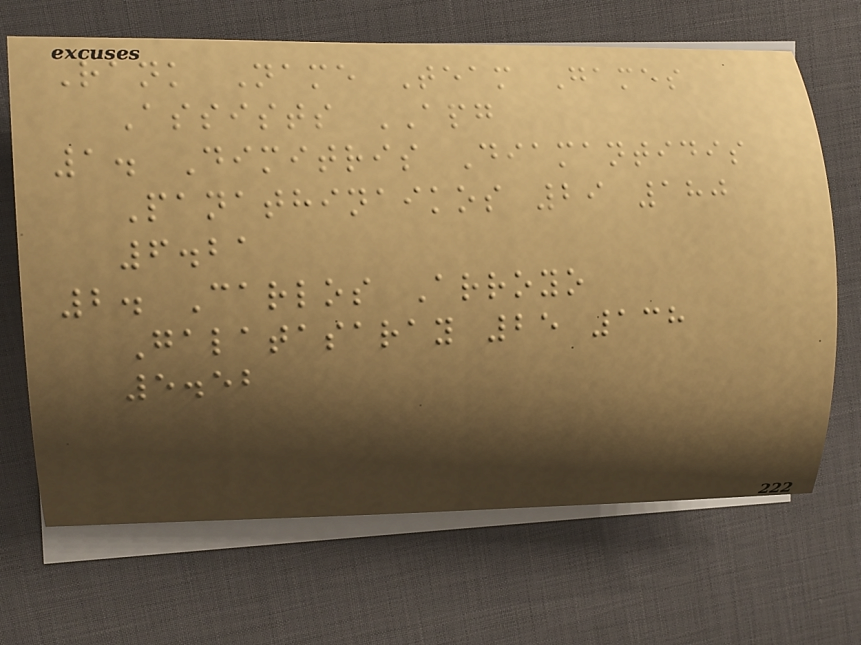Rank Name Team Games
Assists APG
1. Dimitris Diamantidis
Panathinaikos 29 180
6.21
2. Carlos Arroyo
Galatasaray 25 138
5.52
